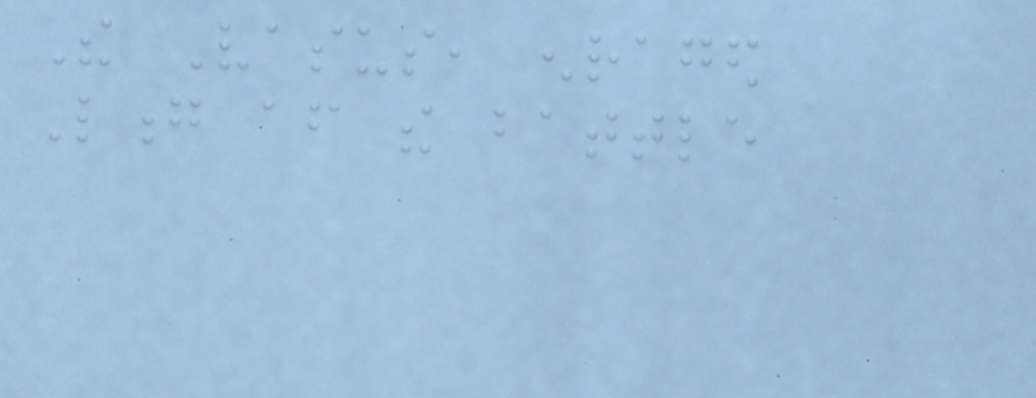The Vasus, enraged
Long after the battle
